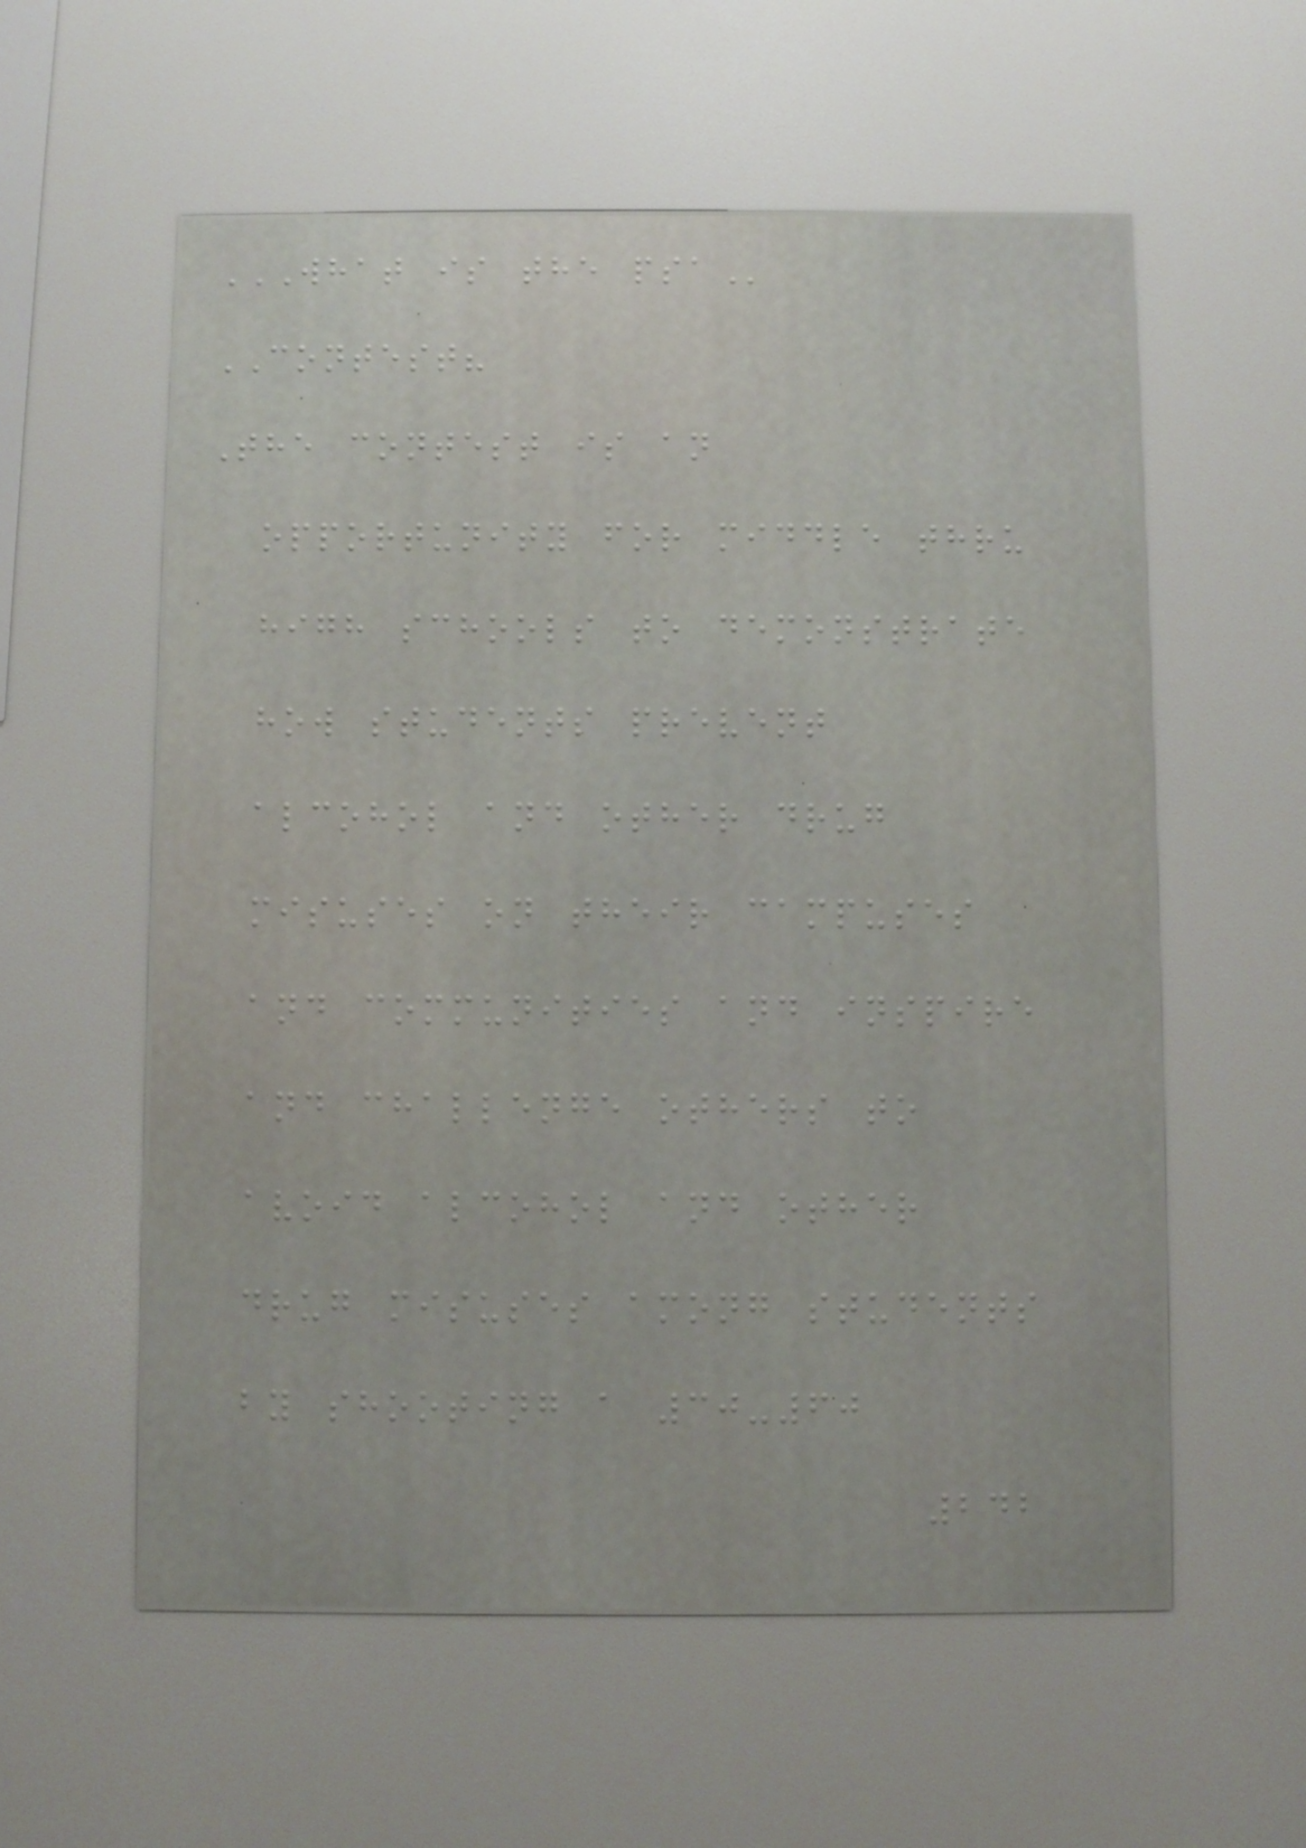WHAT IS THE PSA
CONTEST?
The contest is an
opportunity for middle thru
high schools to demonstrate
how students prevent
alcohol and other drug
misuses on their campuses
and communities and inspire
and challenge others to
avoid alcohol and other
drug misuses among students
by shooting a 30-60
242
